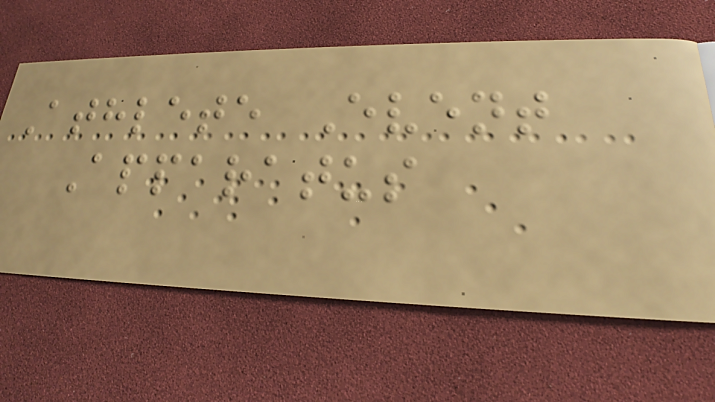Athlete Event
Apparatus
